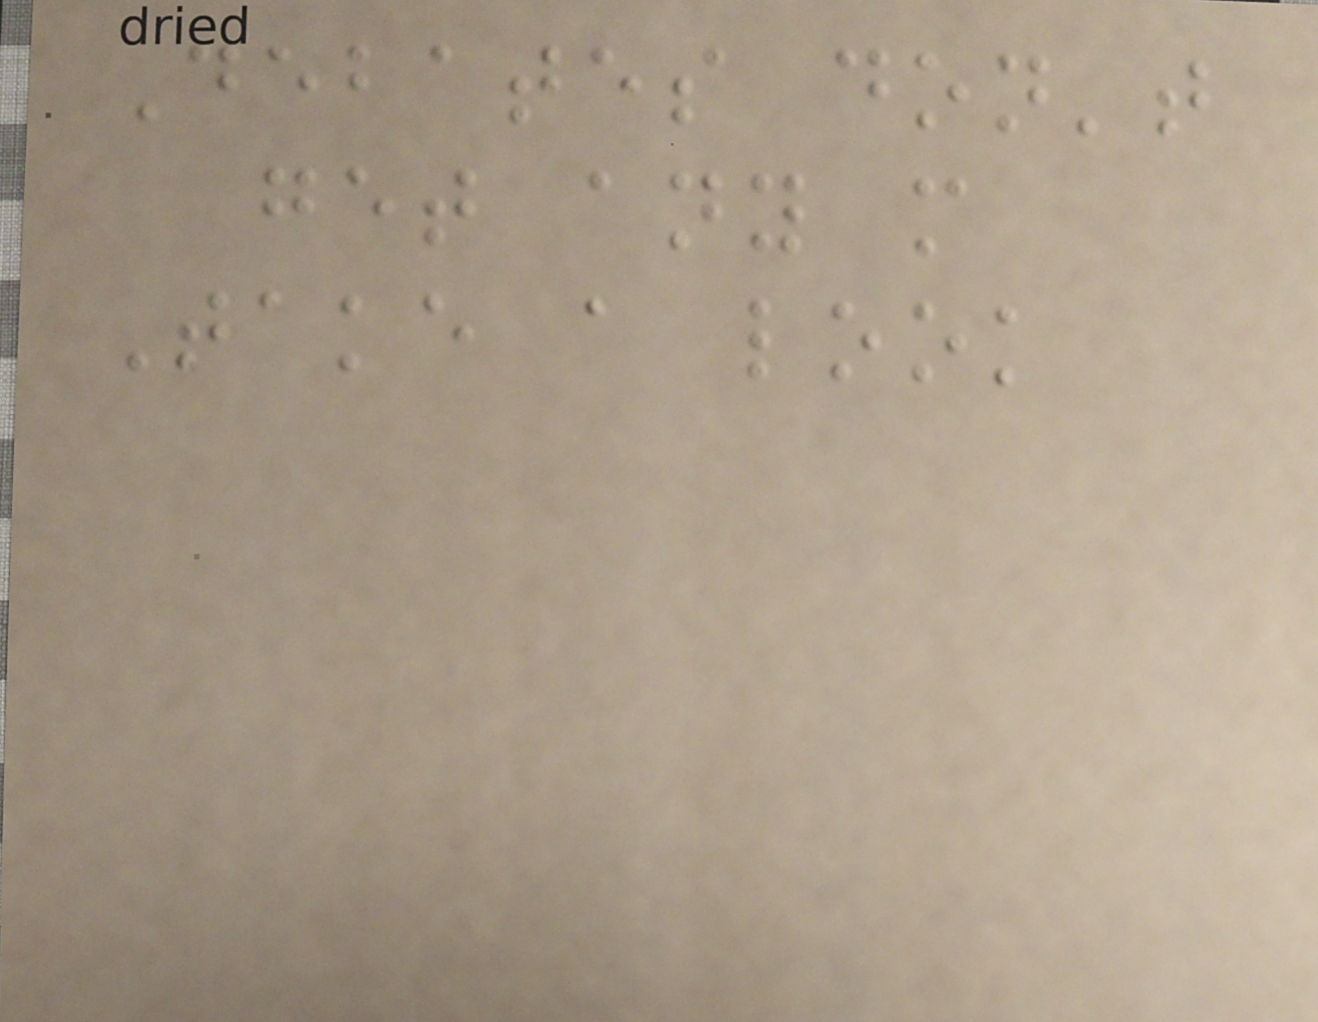Debates don't
get any more
Take a look
